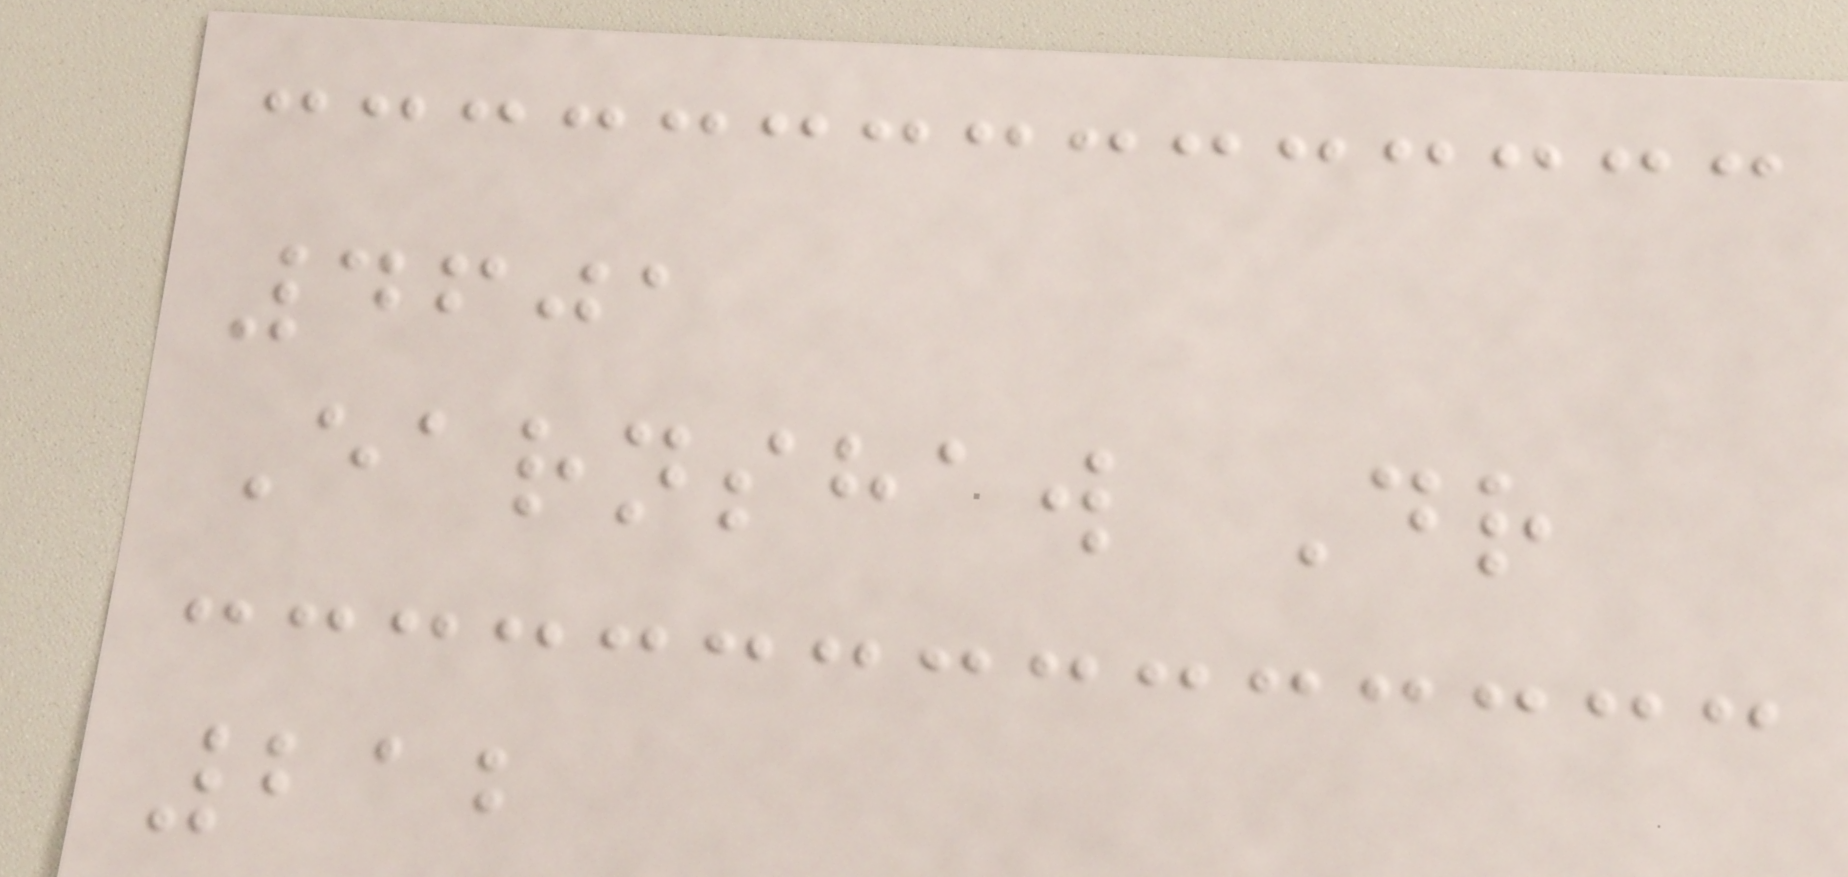4601
Earnshaw Dr
212
